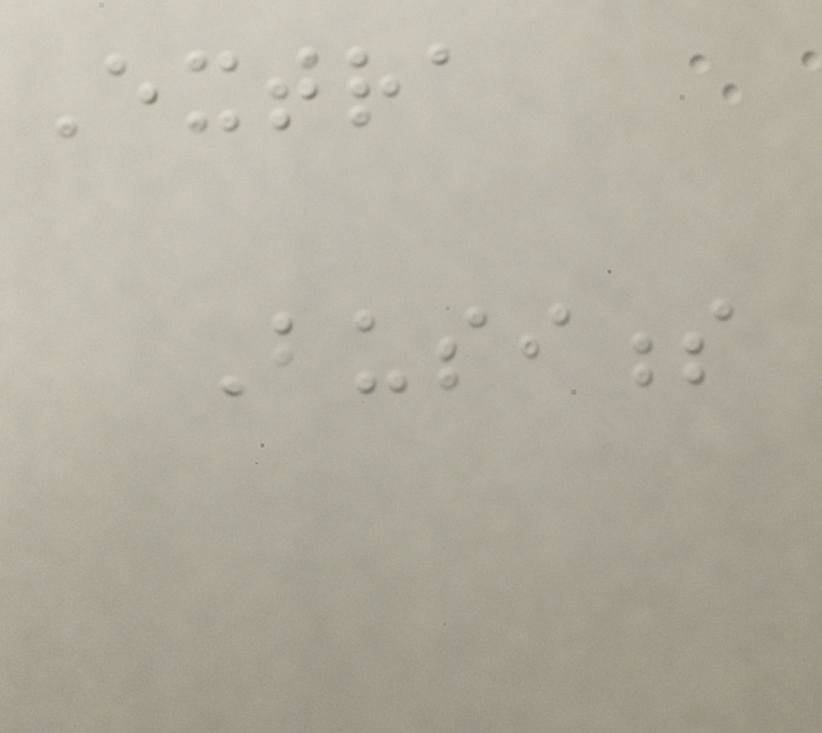Extra
Business
